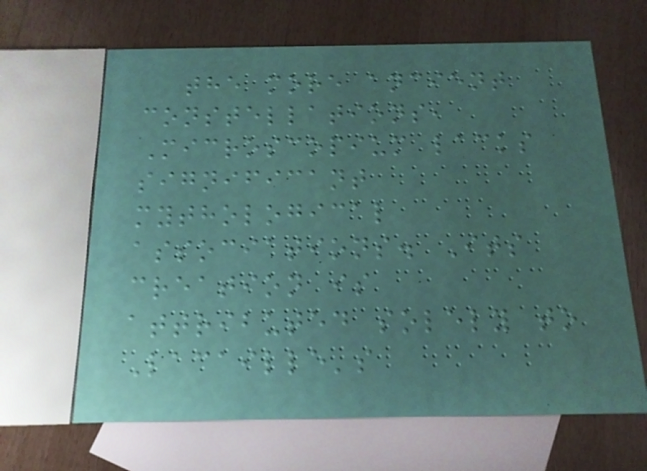the more ancient
constellations,
Microscopium lacks
significant
mythological
associations. Its
creation is
attributed solely to
Lacaille's
